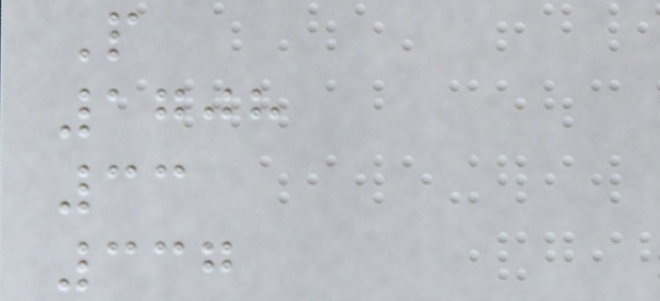P
1708
33
337
